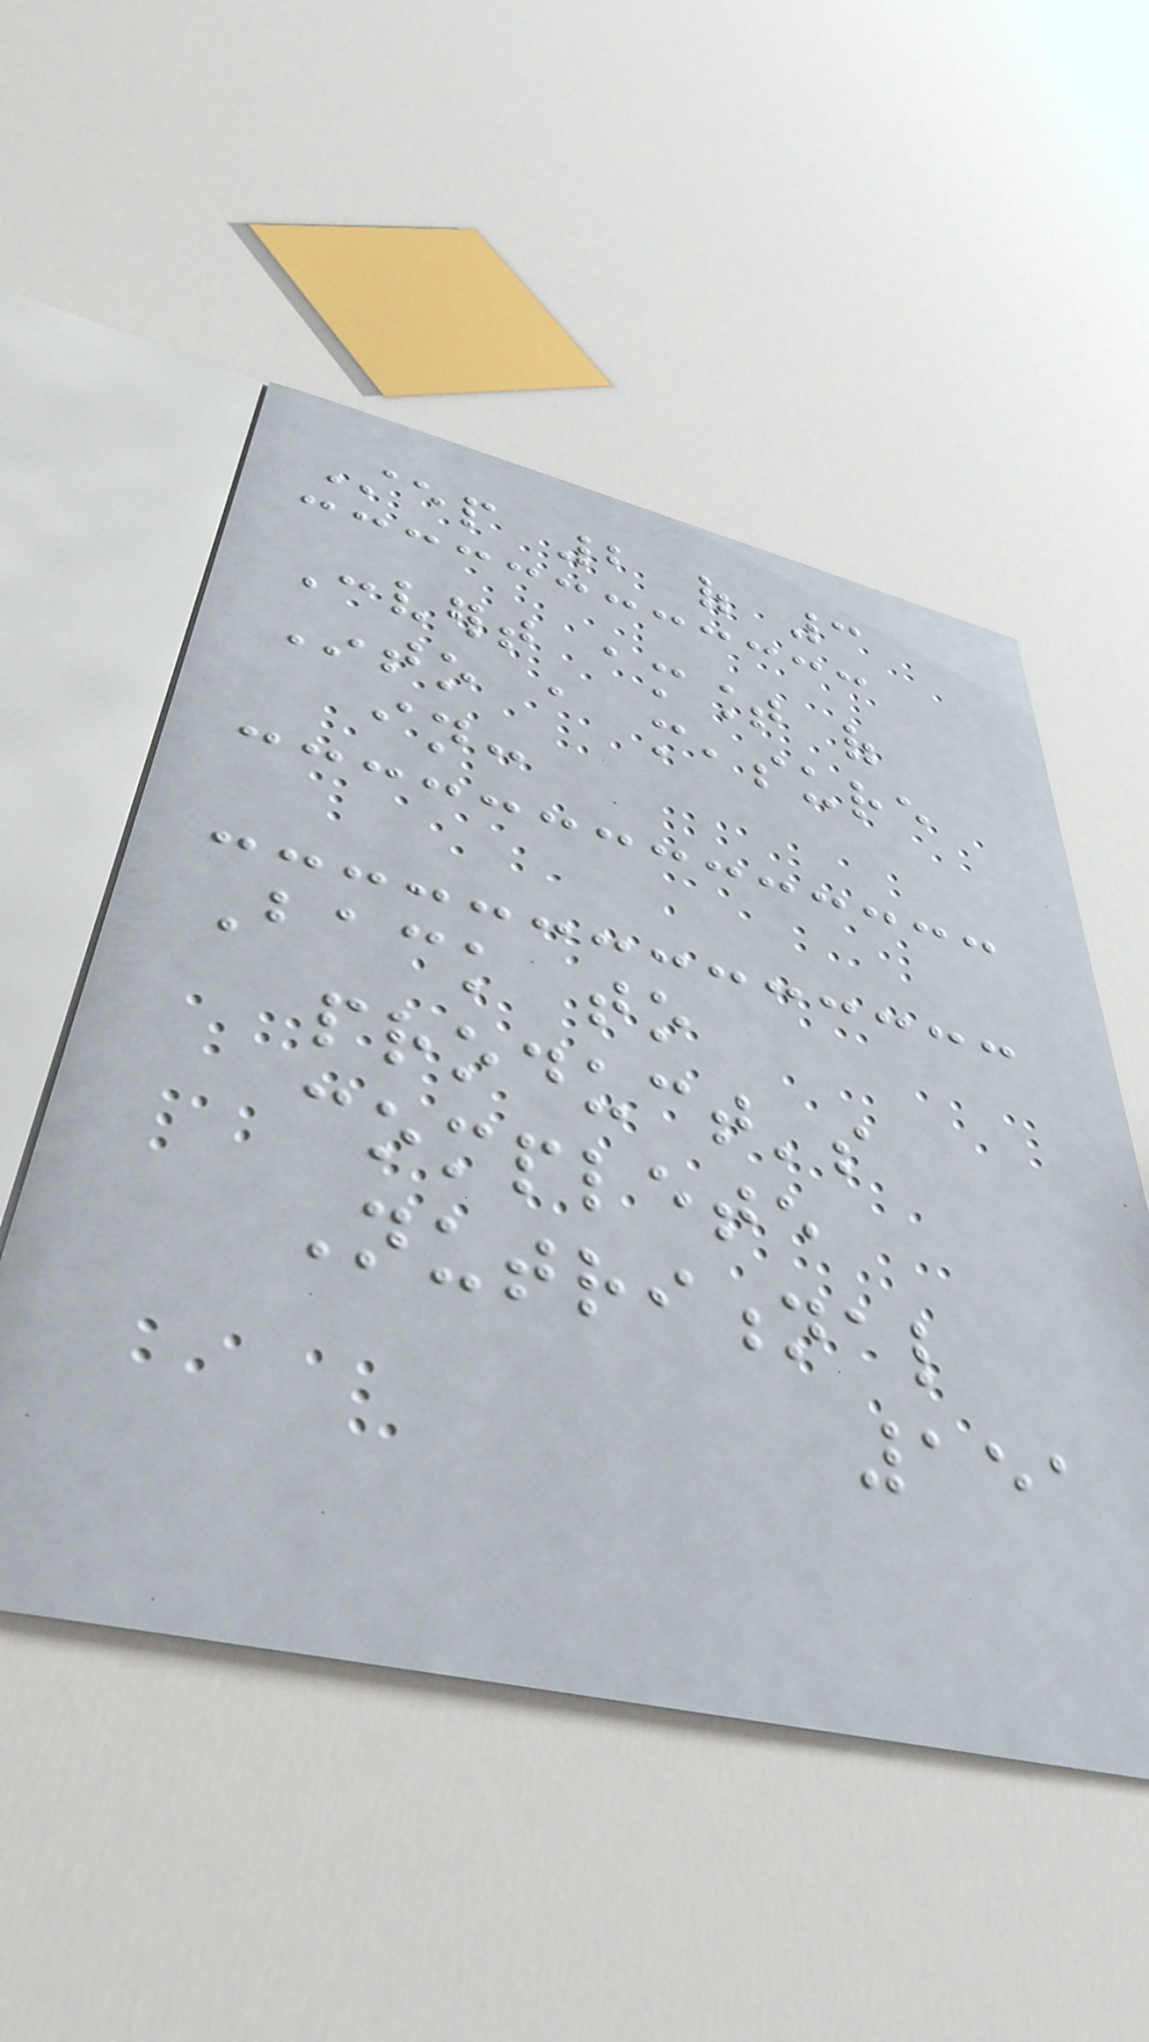Step 2 of 3
Convert amount of
Into a measure
in:
Back to
product's
complete
Nutritional
151
